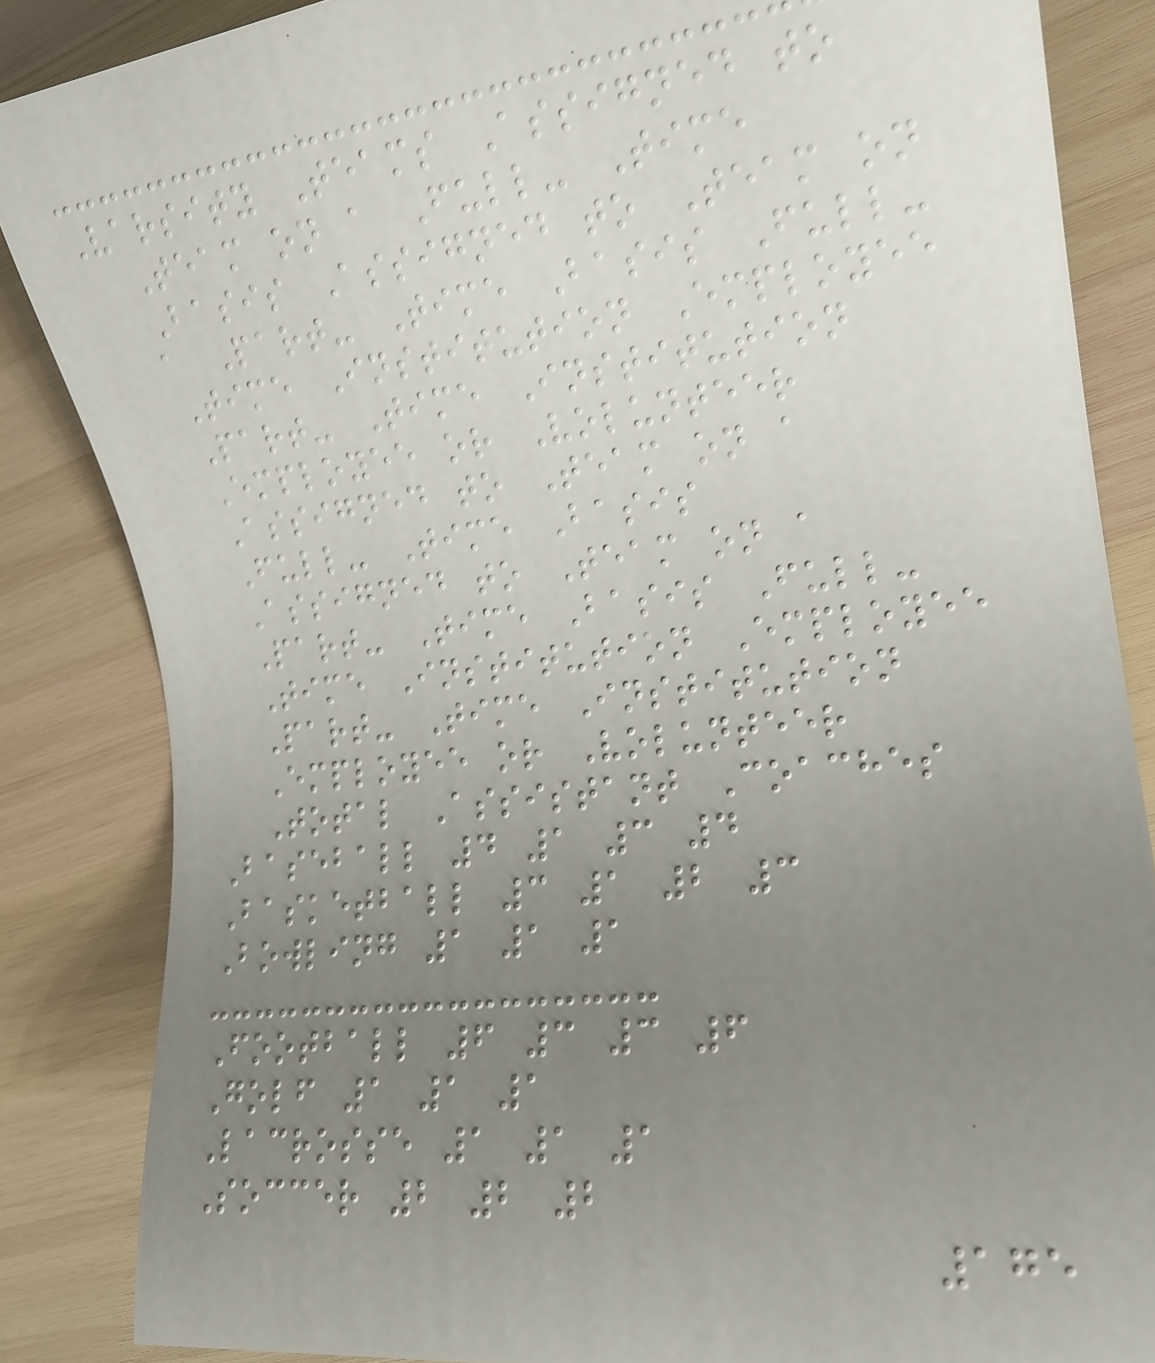Varsity Teams Assigned to
Team on a Full- Time
Basis Assigned to Team on
a Part- Time Basis Full-
Time Institution Employee
Part- Time Institution
Employee or Volunteer
Assigned to Team on a
Full- Time Basis
Assigned to Team on a
Part- Time Basis Full-
Time Institution Employee
Part- Time Institution
Employee or Volunteer
Total Assistant Coaches
Baseball 4 1 3 4
Basketball 3 1 2 3
Bowling 1 1 1
Football 6 3 3 6
Golf 1 1 1
Lacrosse 1 1 1
Soccer 2 2 2
175
